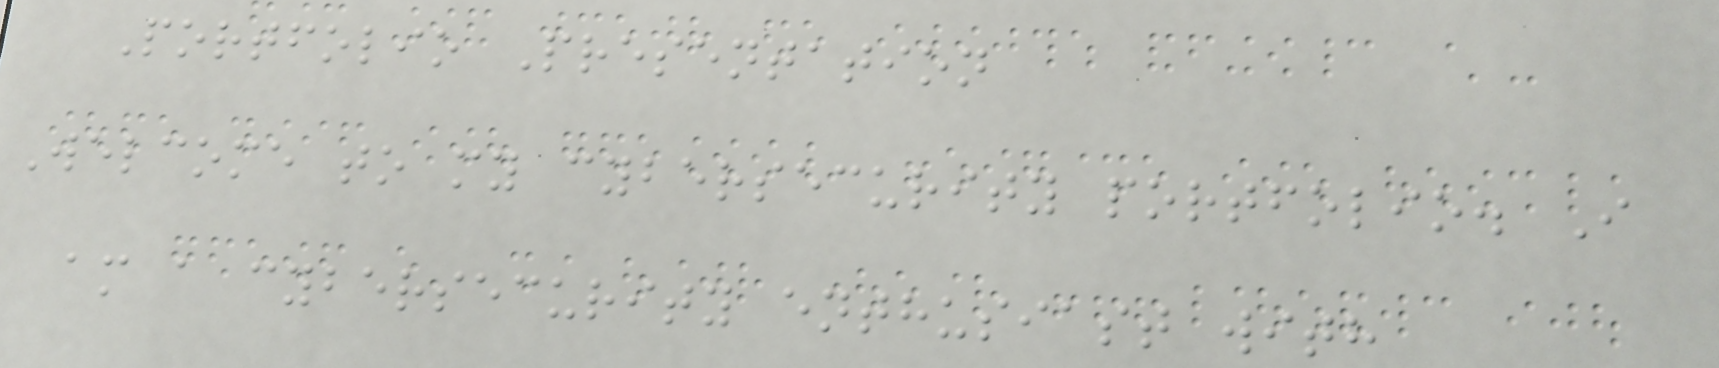Portfolio Presentation
Welcome to my cybersecurity portfolio. I
am a cybersecurity enthusiast with
